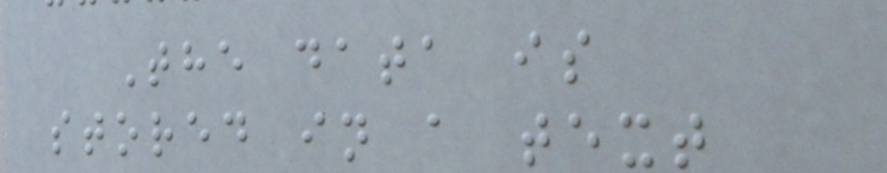The data is
stored in a text
